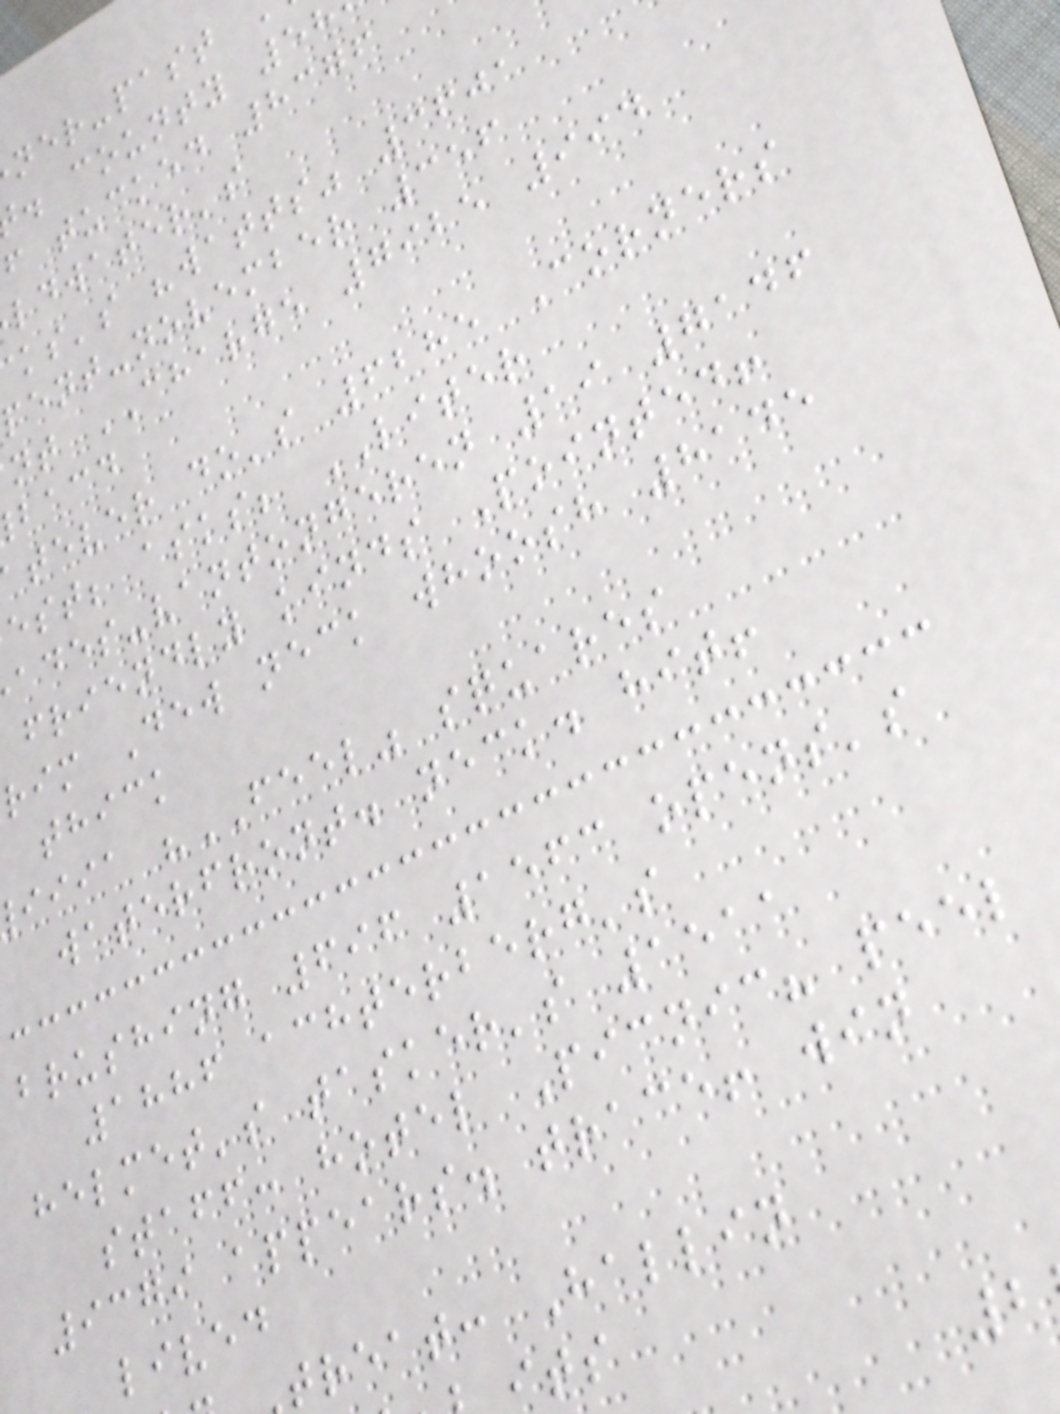ner-past
. county 58
f tucked 8376
ldwater's
ks's "watts" 3601
pent-november 356
nt CHARGE 7925 994
bacd
tever do's 6285 Corners
est; asks; LITER
ades-vantongeren 19 7146
friendly kinds Pointed!
rim Dew neck whoosh 8145
thick
iiia "FEEL" squares
waterfront. neck. hit!
brushing 696 1563 opens's
1886 achterberg's
helmet's tasker's 1511
staff: hotel Picnic? peel
9379 appears. trace! win
lived
treat: Hallin
